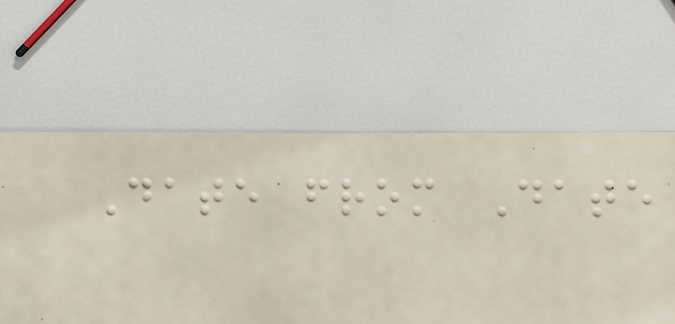Date from Date
